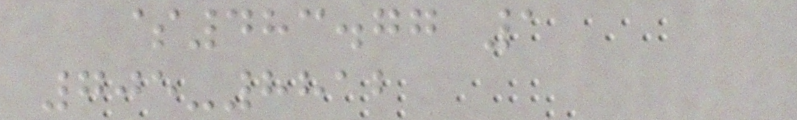$483.77 1
705-8812
